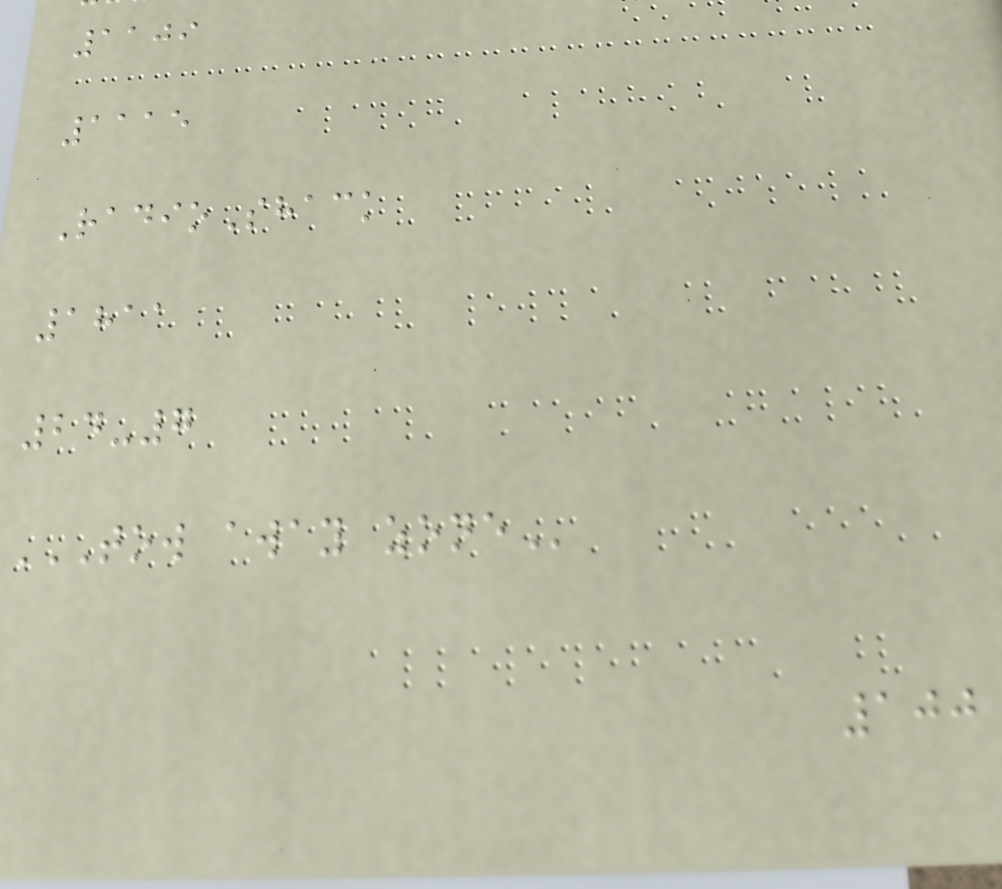1109
1115
RadioShack
1811
24-7
TOW AWAY ZONE
100
